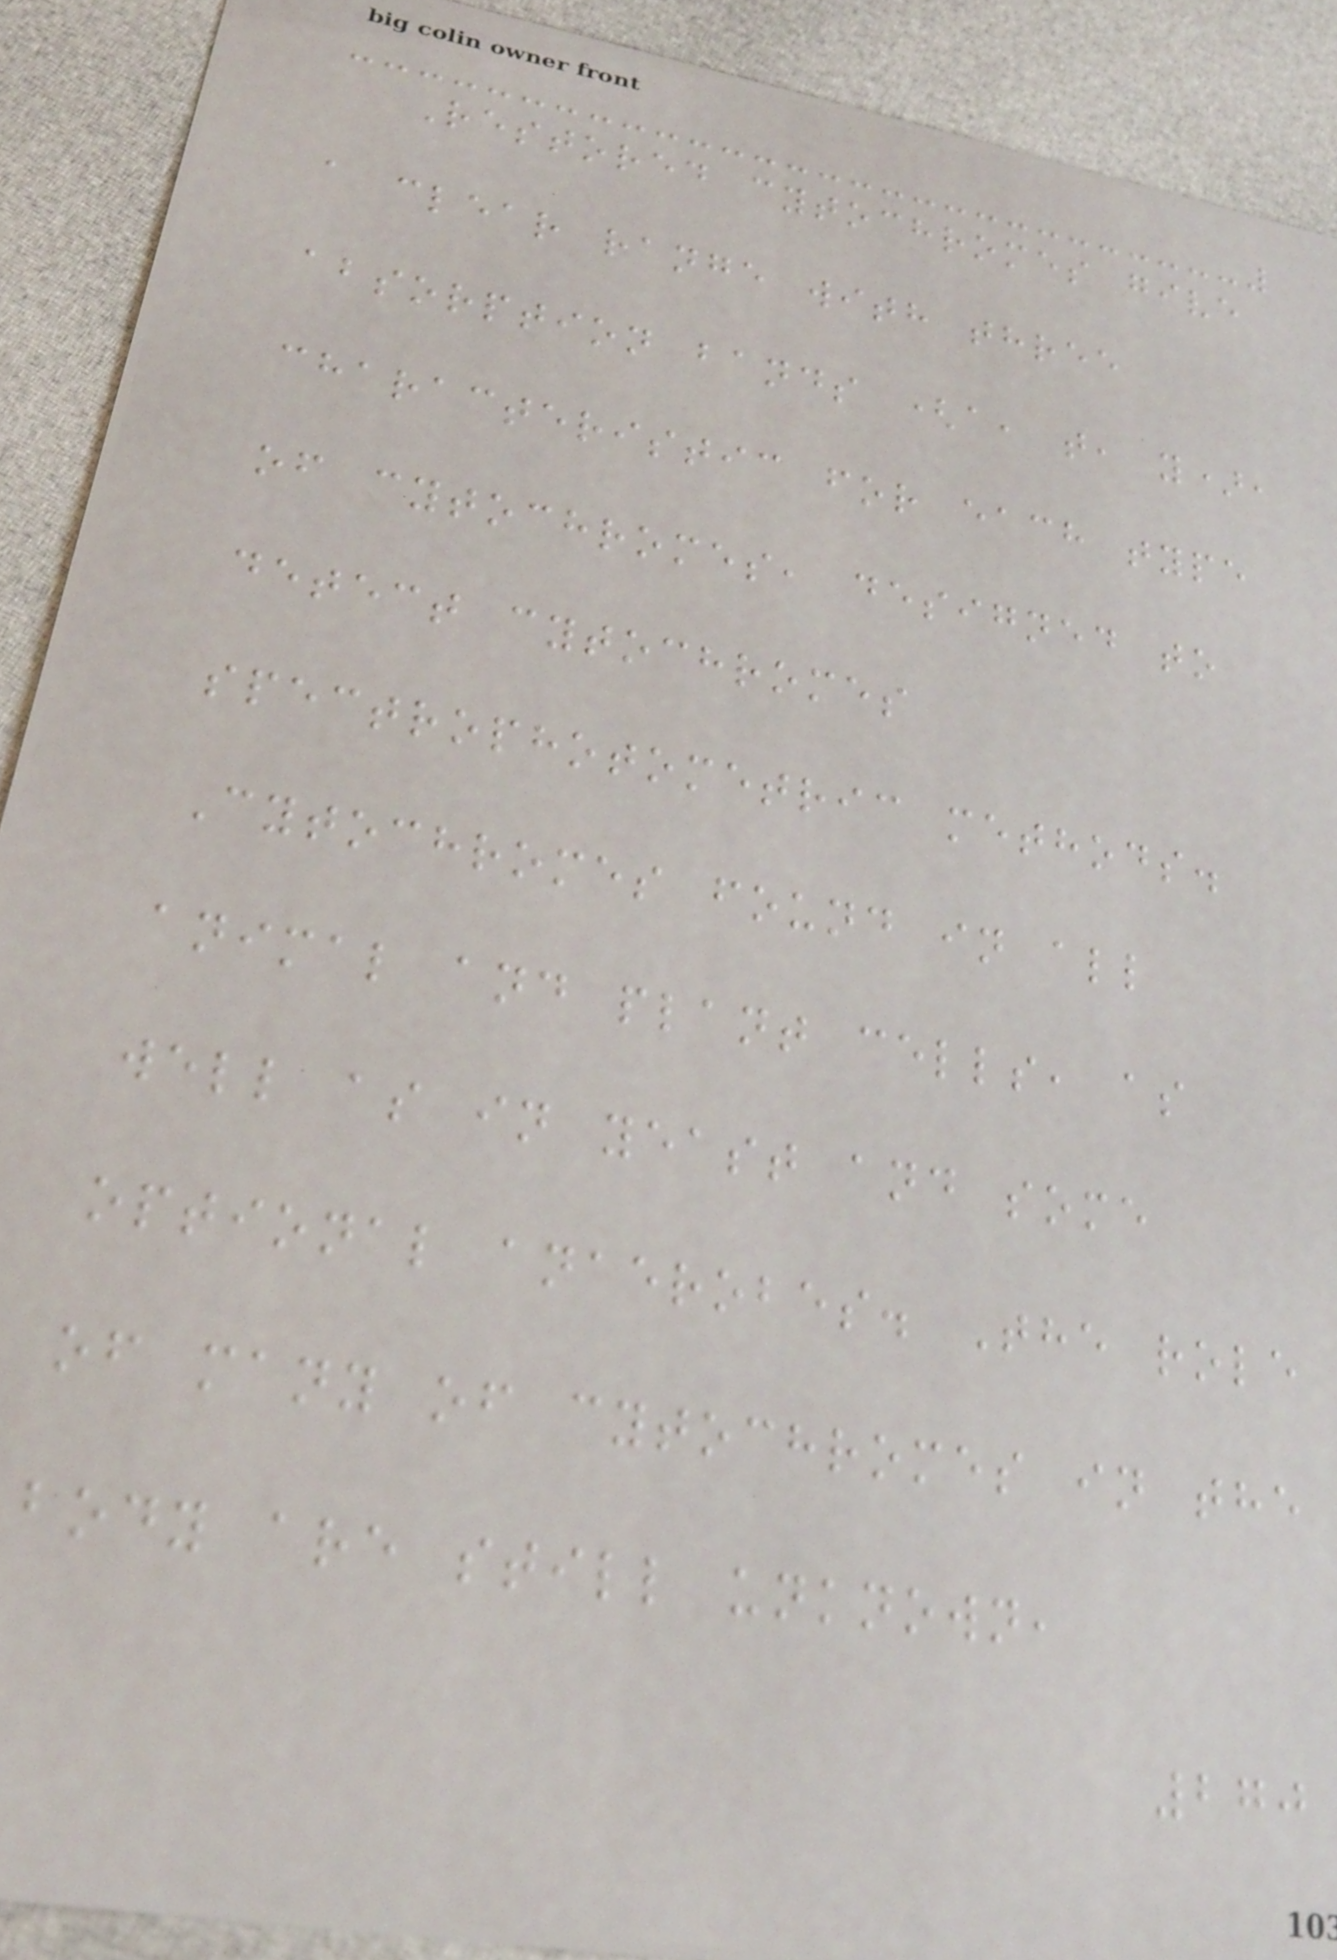Restored cytochromes give
a clear range with three
absorption bands (a, t, y),
characteristic for each type
of cytochromes, designed to
detect cytochromes
spectrophotometric methods.
Cytochromes found in all
animal and plant cells, as
well as in yeast and some
optional anaerobes. The role
of many of cytochromes in the
body are still unknown,
270
